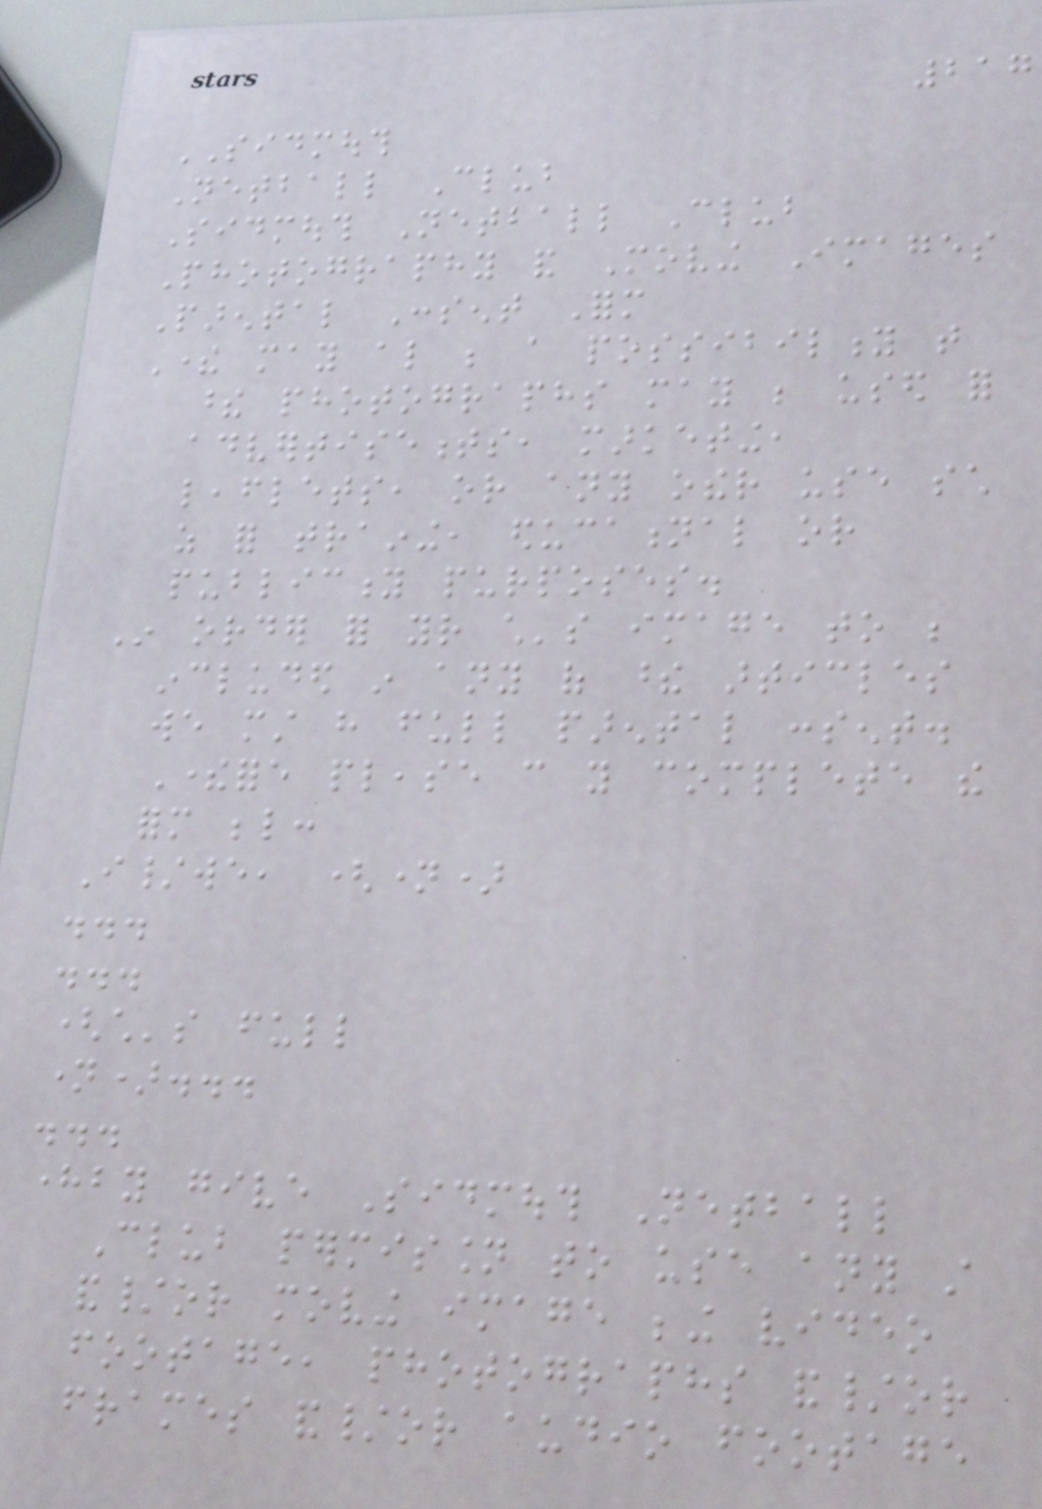217
SIDMOUTH
Netball Club
Sidmouth Netball Club
Photography and Moving Images
Parental Consent Form
There may also be a possibility that
these photographs may be used for
advertisements, marketing,
leaflets, or any other use such
as for training, educational or
publicity purposes.
In order for your child's image to be
included in any of these articles
we must have full parental consent.
Therefore please can you complete the
form below:
I/we, (name)
...
...
(child's full
name)...
...
hereby give Sidmouth Netball
Club permission to use any still
and/or moving image being video
footage, photographs and/or
frames and/or audio footage
